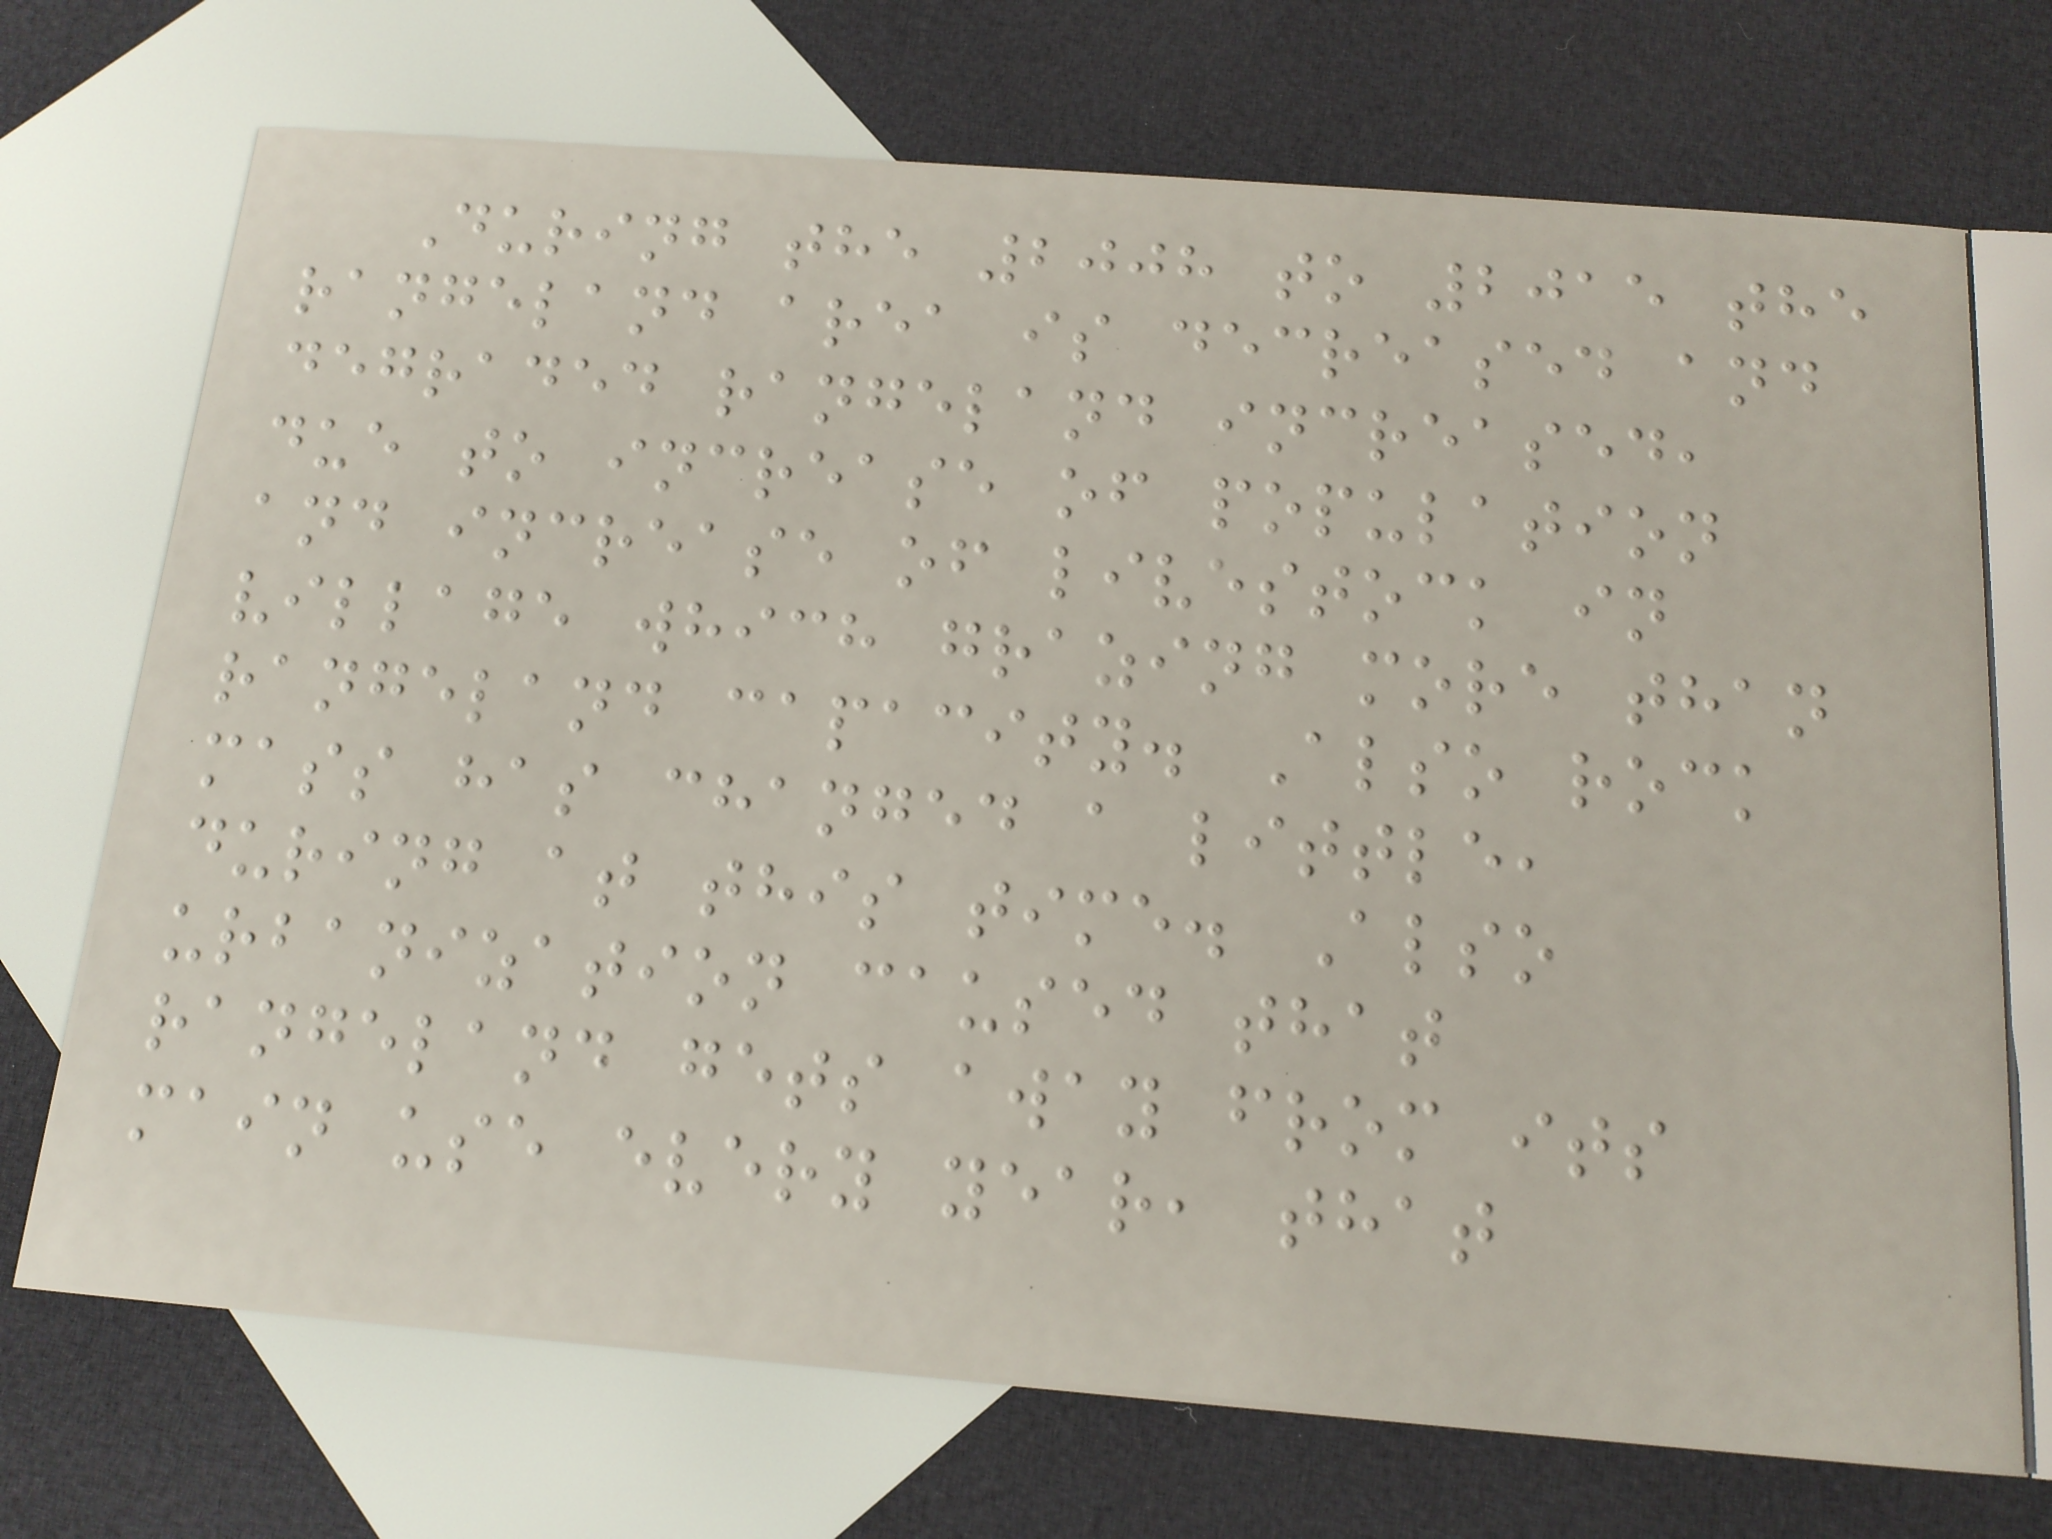During the 2008 to 2015 the
rangeland area is decreased and
degraded rangeland increased,
due to increase of population
and increase of livestock in
village which grazing more than
rangeland capacity. Also rock
mass has changed a little,
during at this time. Also
urbanization caused that
rangeland gets away from its
main use every year, that
